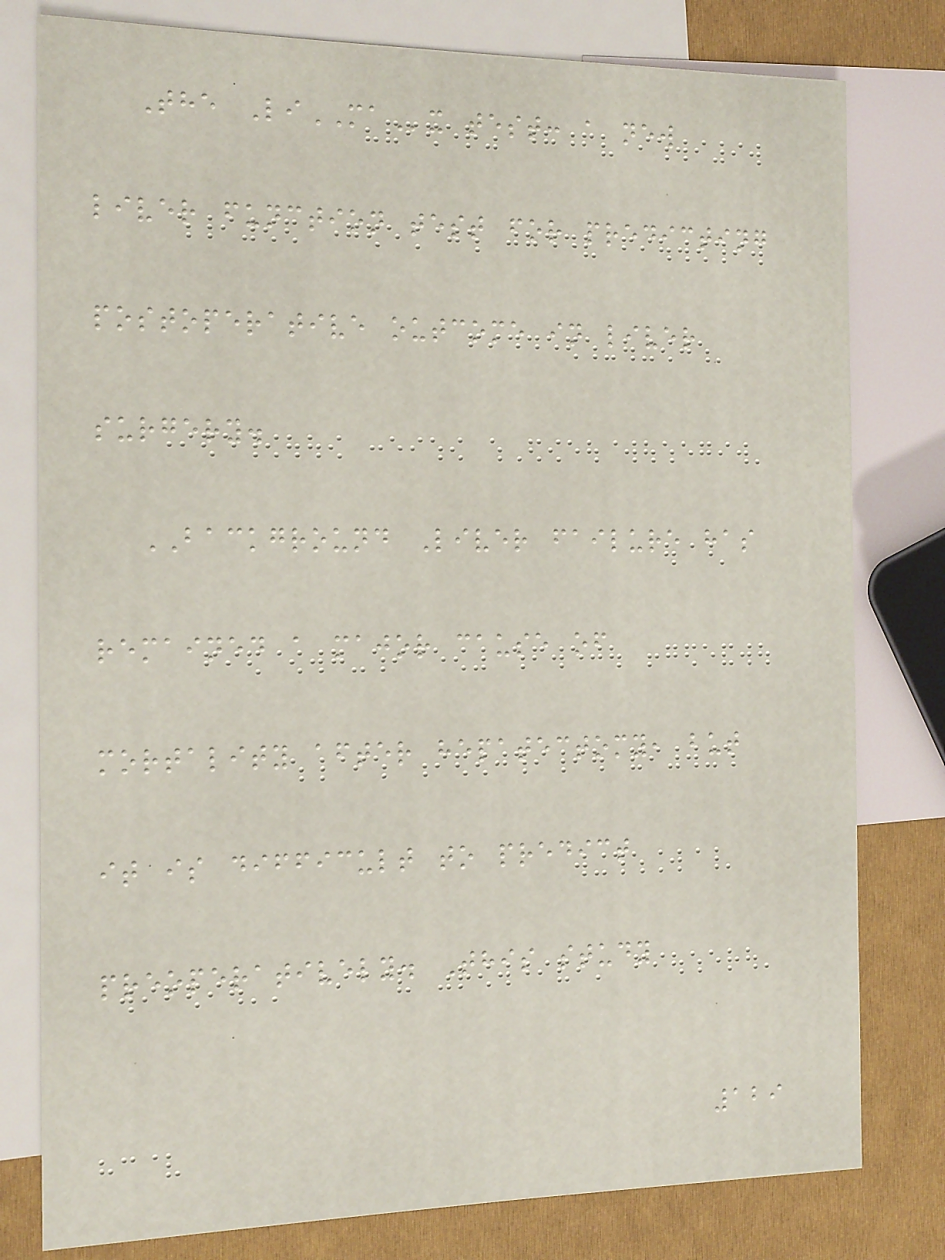The LiMAx test: a new
liver function test for predicting
postoperative outcome in liver
surgery.
BACKGROUND Liver failure has
remained a major cause of
mortality after hepatectomy, but
it is difficult to predict
preoperatively. This study
129
